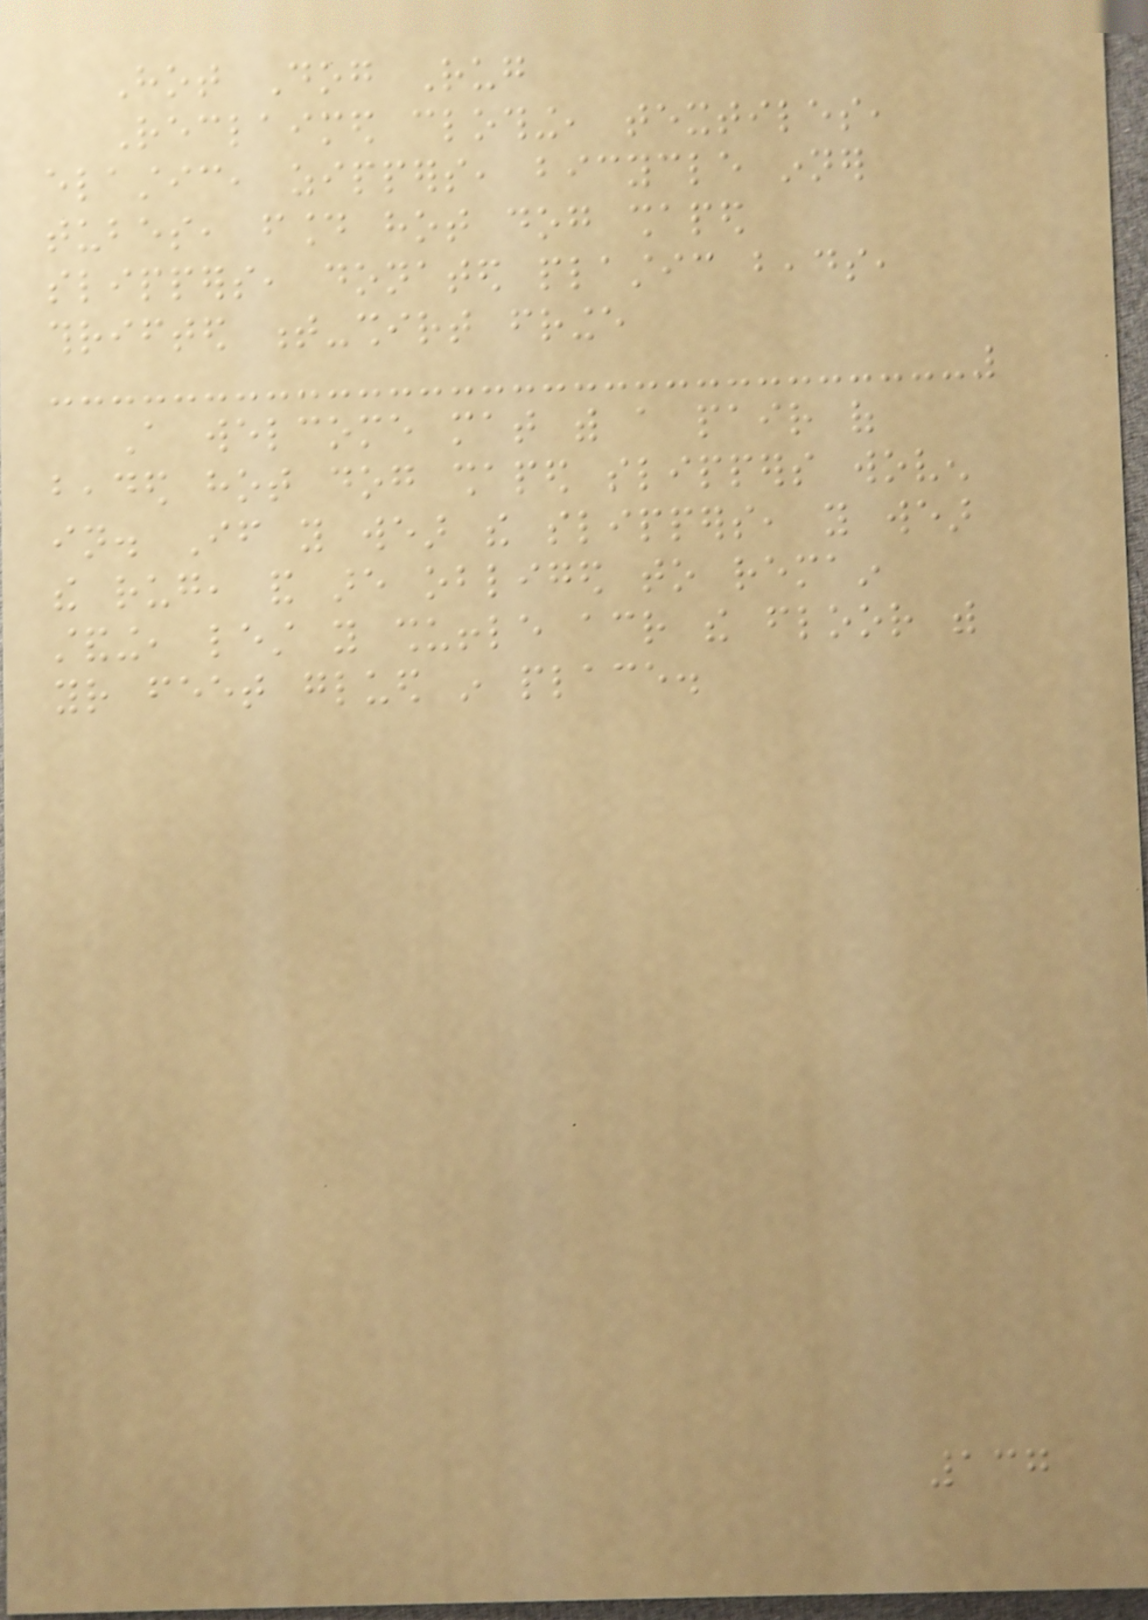Hot Dog Rug
Reclaimed clothing, textiles,
elastic, zippers, bicycle inner
tubes, found hot dog shaped
slippers, donated plastic beads,
thrifted t-shirt fringe
A welcome mat with a pair of
beaded hot dog shaped slippers woven
in. If you wear the slippers, you wear
the rug, and are obliged to remain
standing, lest you shuffle across the floor with
your feet glued in place.
137
